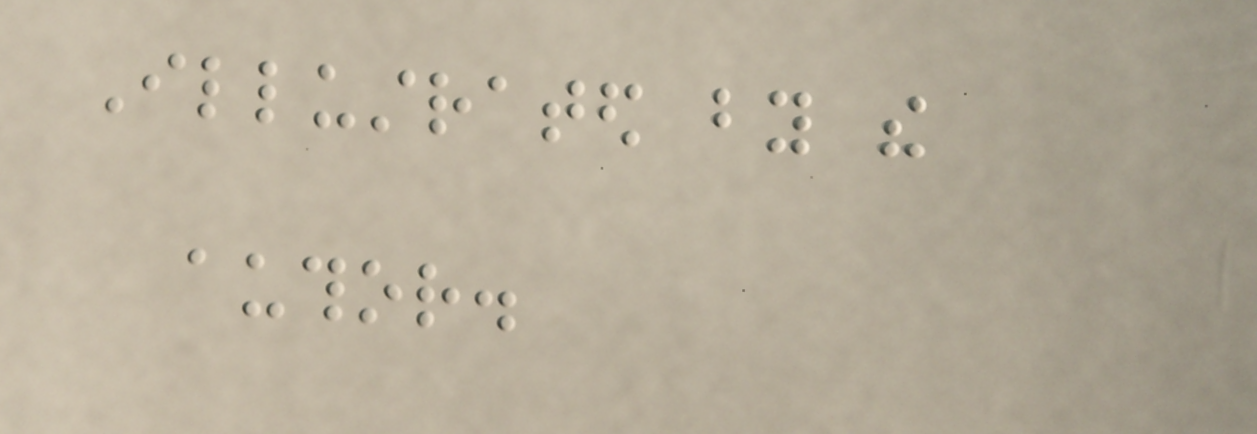Illustrated by the
author.
